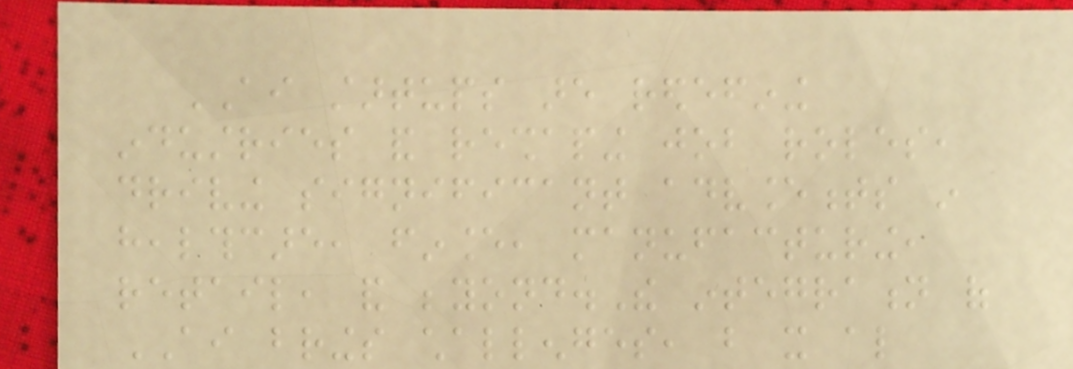AI startups are redefining
industries and reshaping job roles,
driving significant advancements in
healthcare, finance, manufacturing,
retail, and beyond.The integration of
AI brings challenges, but it also
